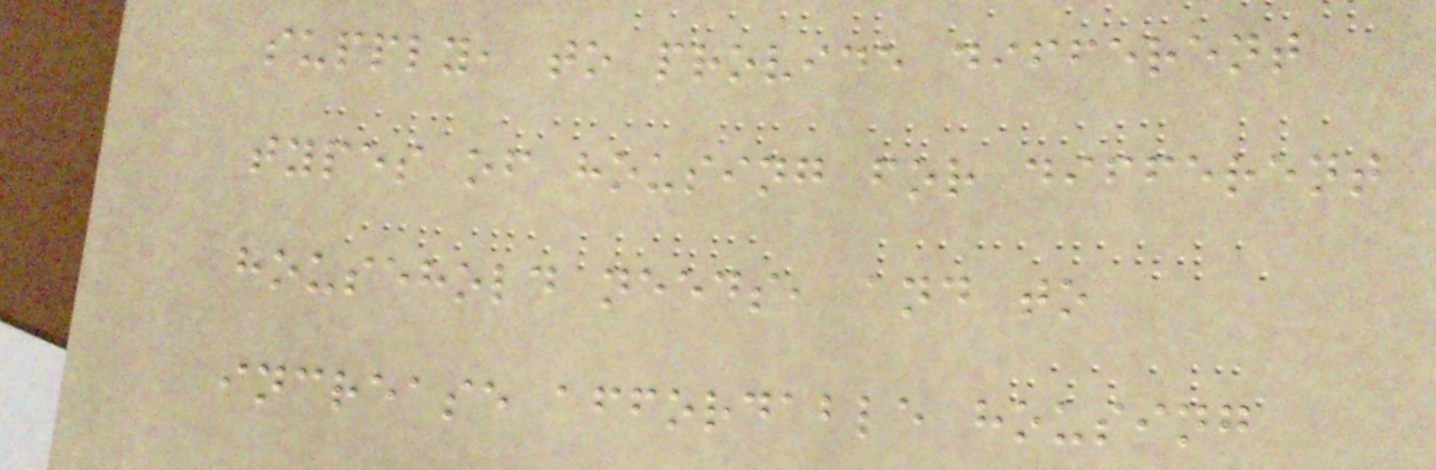supply, to provide different
types of housing for different
household needs, and to
increase affordable housing
